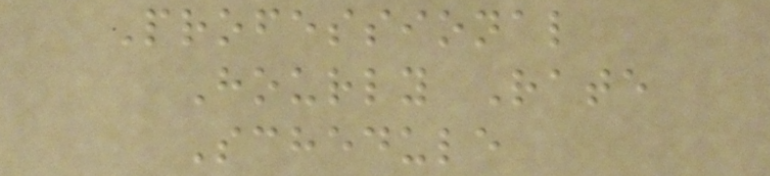Professional
Hourly Rate
Schedule
